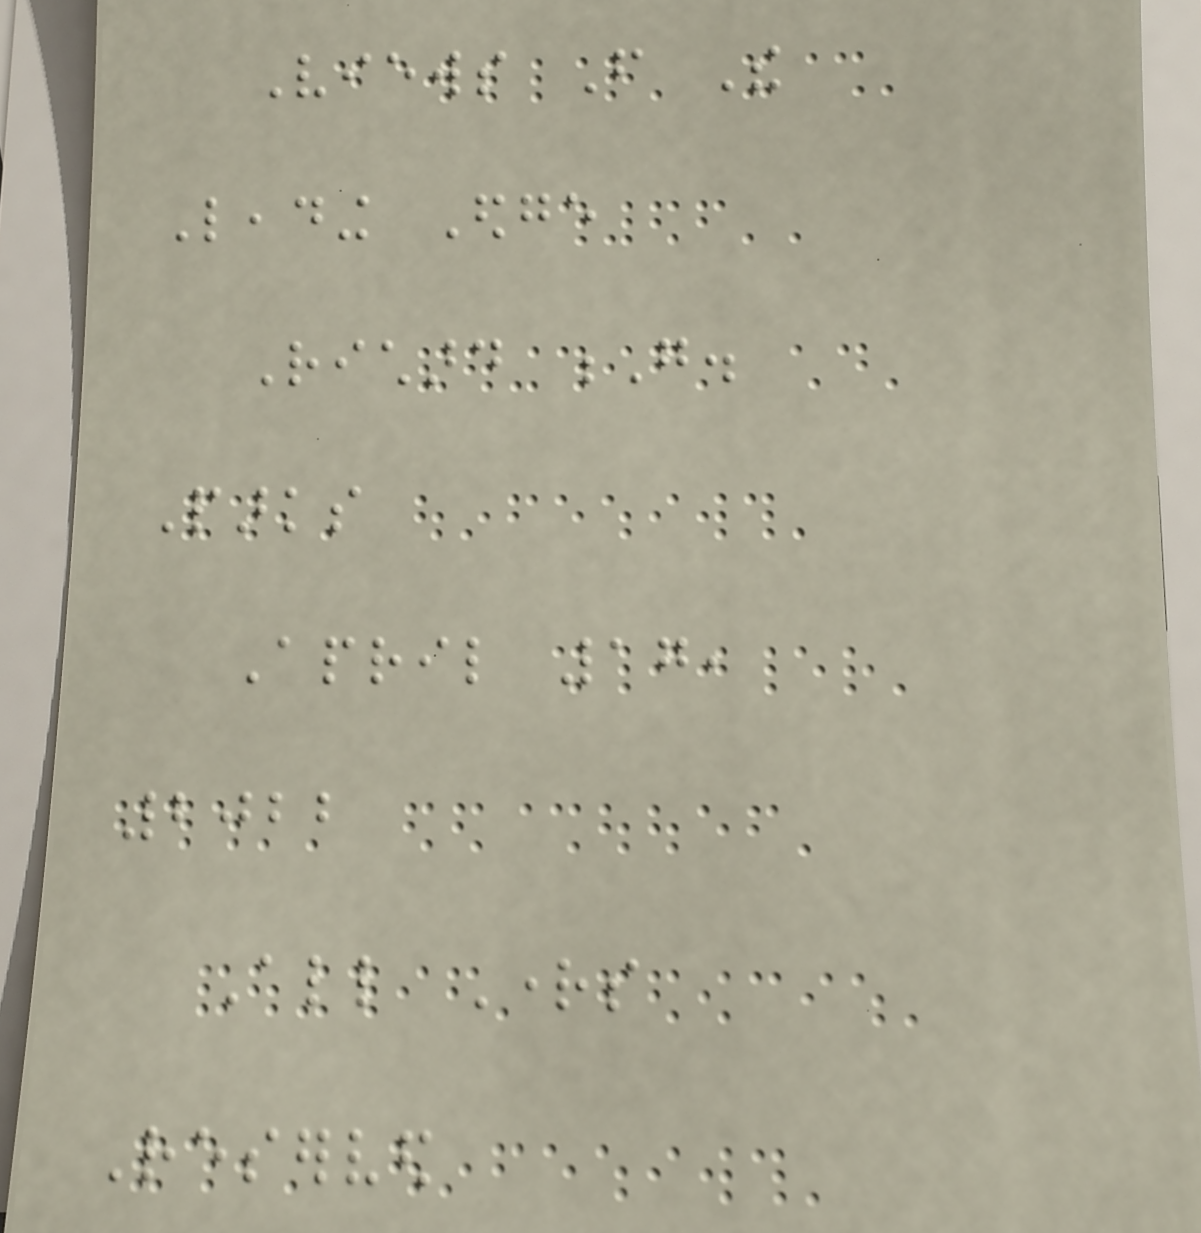Views From The
Leading Edge
Richard G.
Parks
April 17,
2022
All Rights
Reserved
